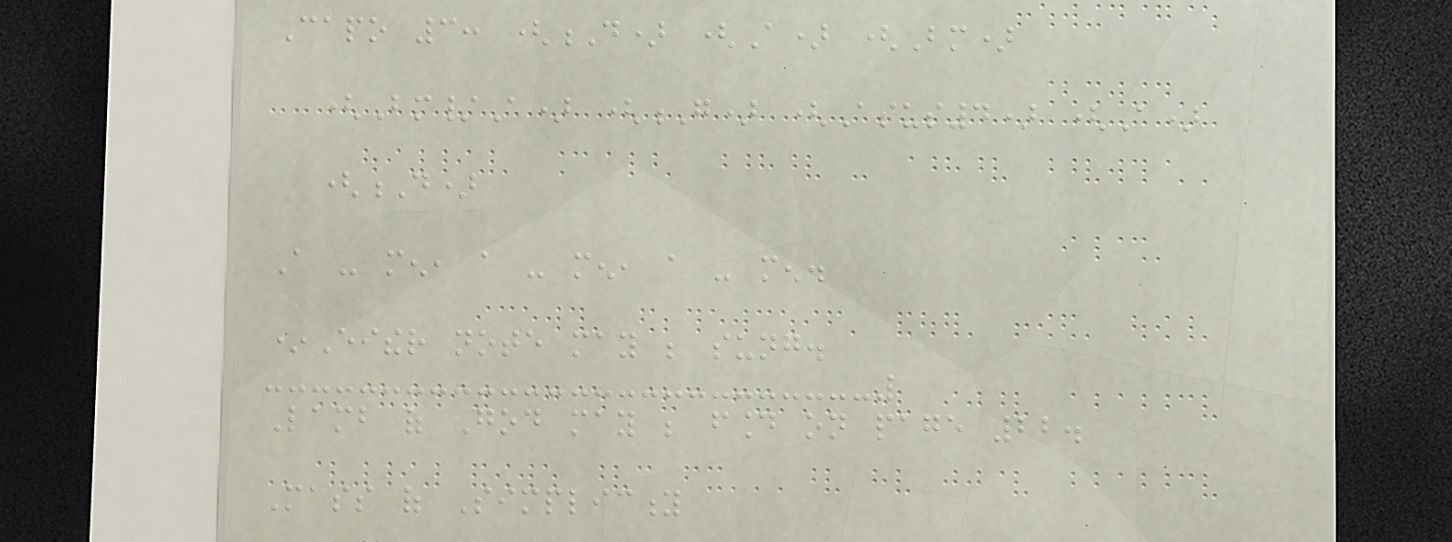Capo 3: (D) (A) (Bm)
(Bm/A) (G) (Asus4) (A)
(D)
A - men, a - men, a - men.
*Either note may be sung.
Lamb of God may be found on page 22.
Mass of Simplicity
